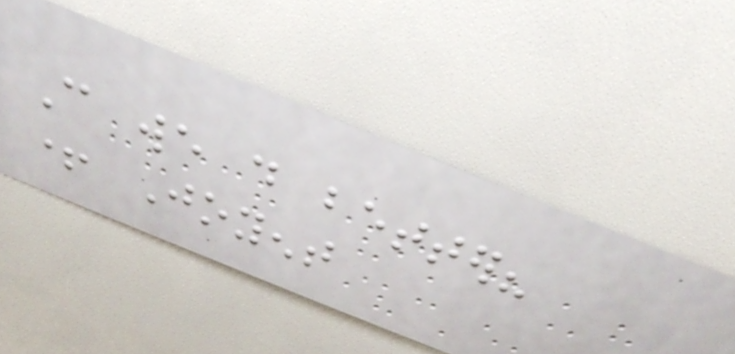Can we do better?
+ Joyent
